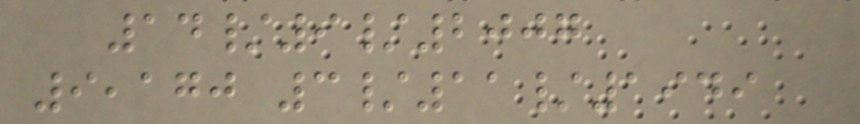14/9/2007
9,170 3/11/1949
